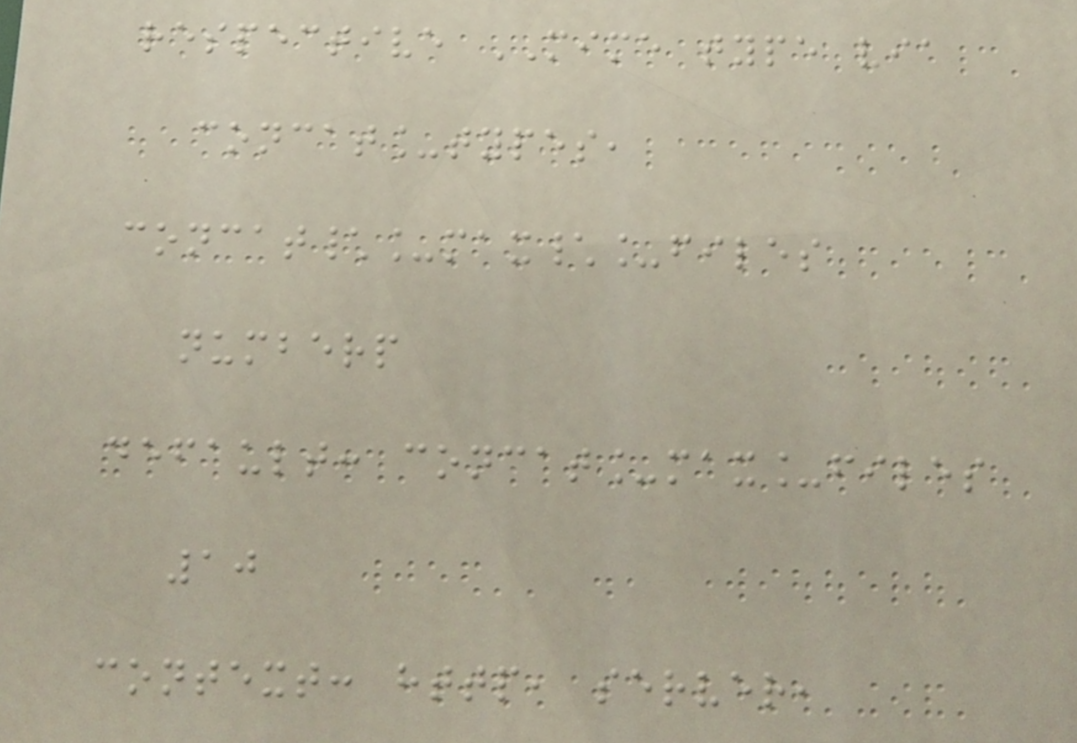respective MIME type via
concat_types,
concat\_max\_files
numberp
default: concat_max_files
10
context: http, server,
